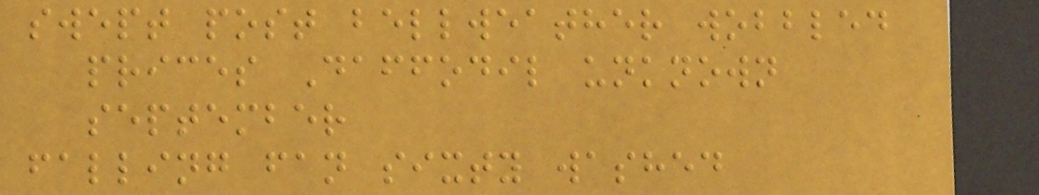swept post bellweather wobbled
prices Daffodil unknown
september
falling fan sixty washed
